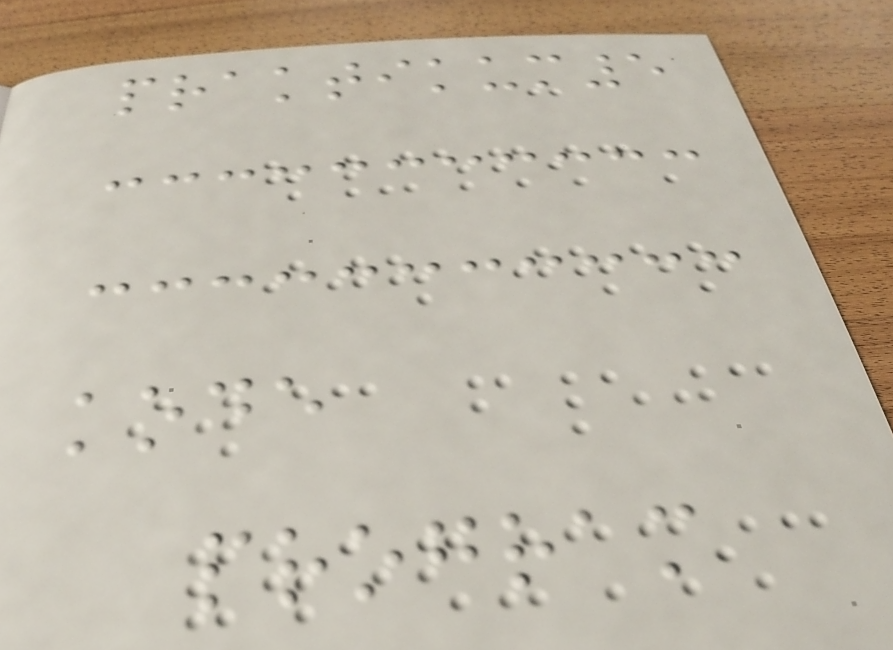praktikum5
kode
program
